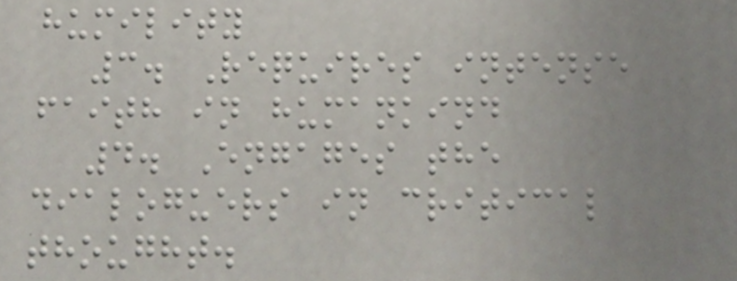humility
3. Requires intense
faith in humankind
4. Engages the
dialoguers in critical
thought.
